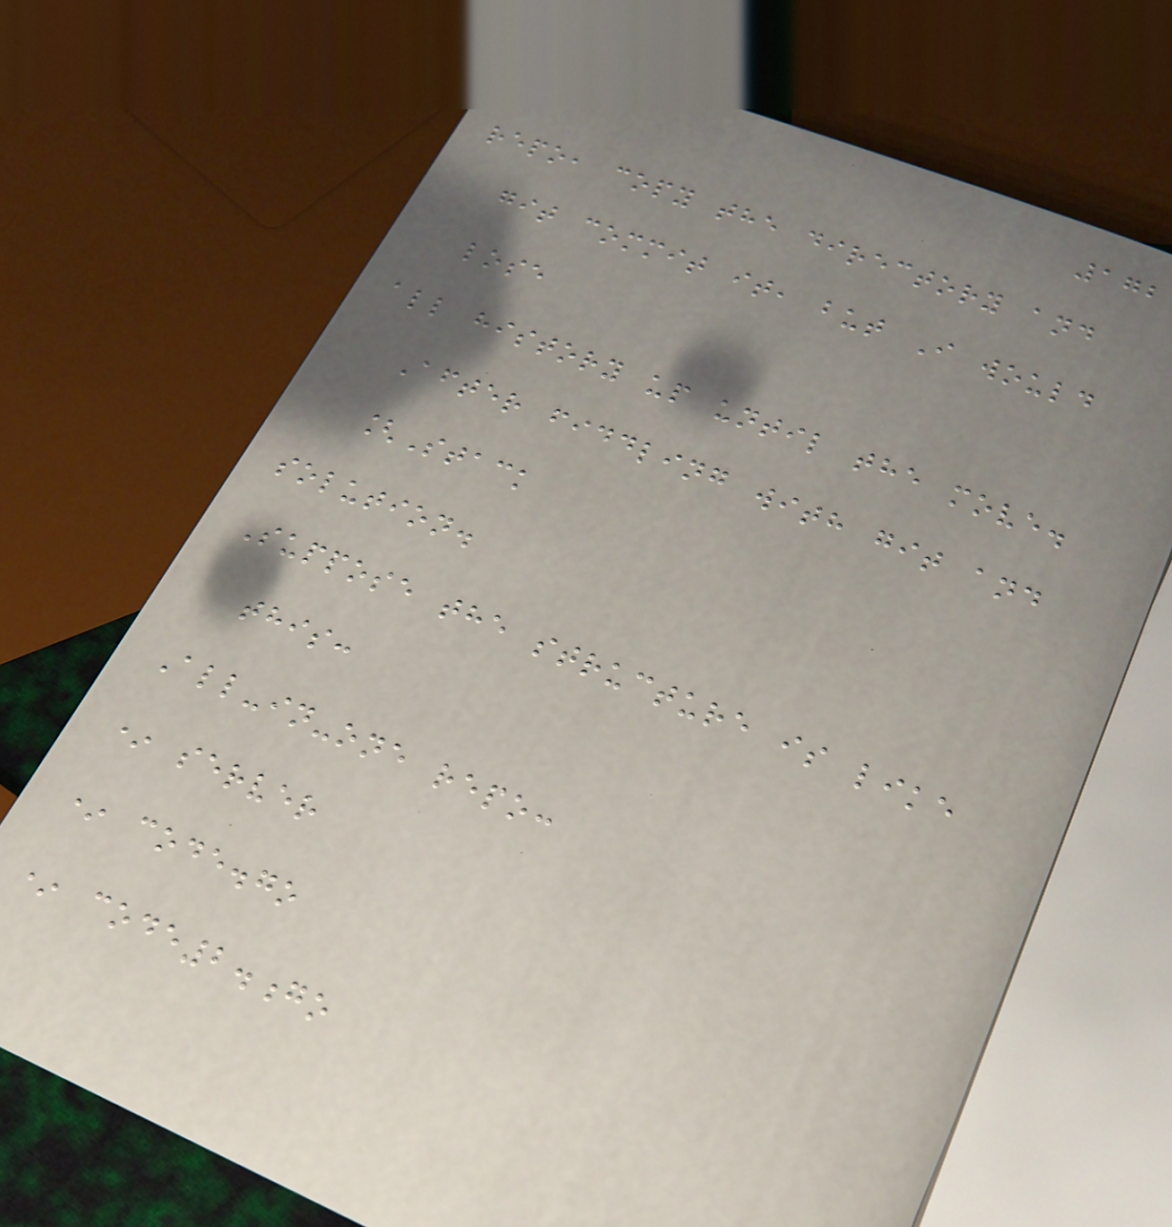172
repo, copy the directory and
git commit it, but I would
lose
all history up until the move.
After fiddling with git and
[Stack
solution.
Suppose the structure is like
this:
All-in-one repo:
* server
* code.go
* code2.go
